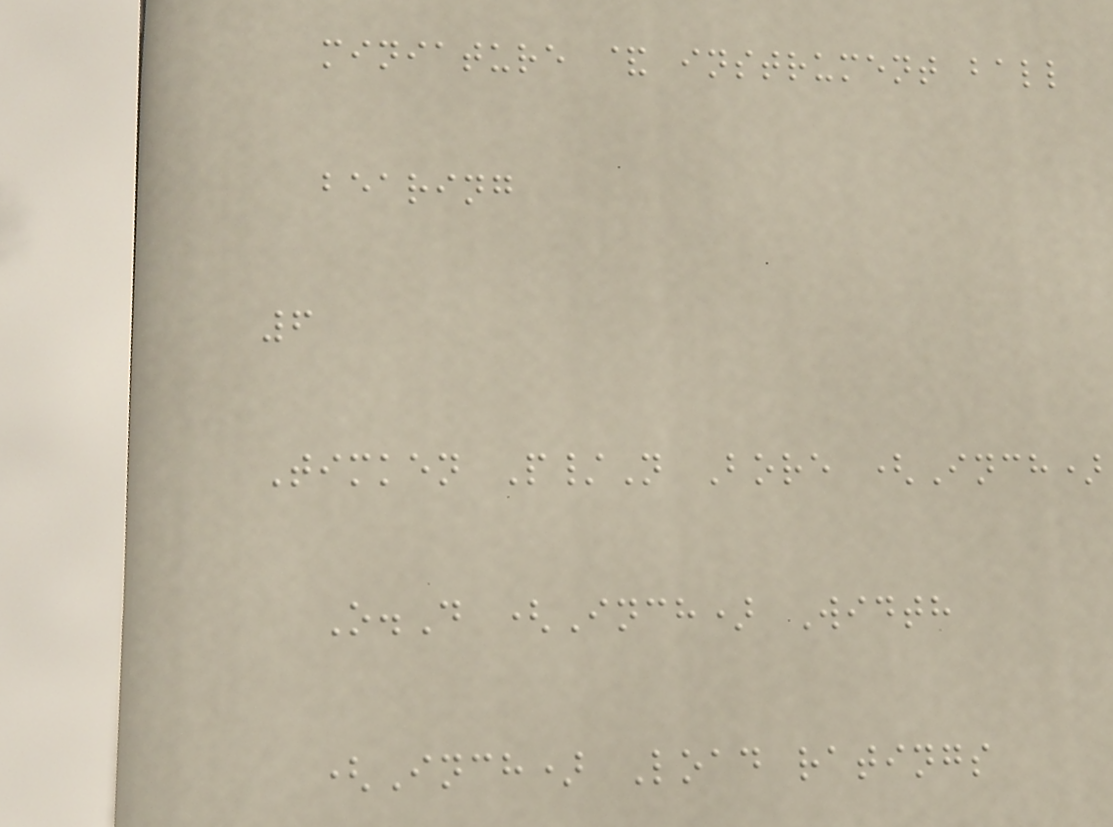miniature & instrument ball
bearing
6
Timken P/N Bore (Inch)
O.D (Inch) Width
(Inch) Load ratings
